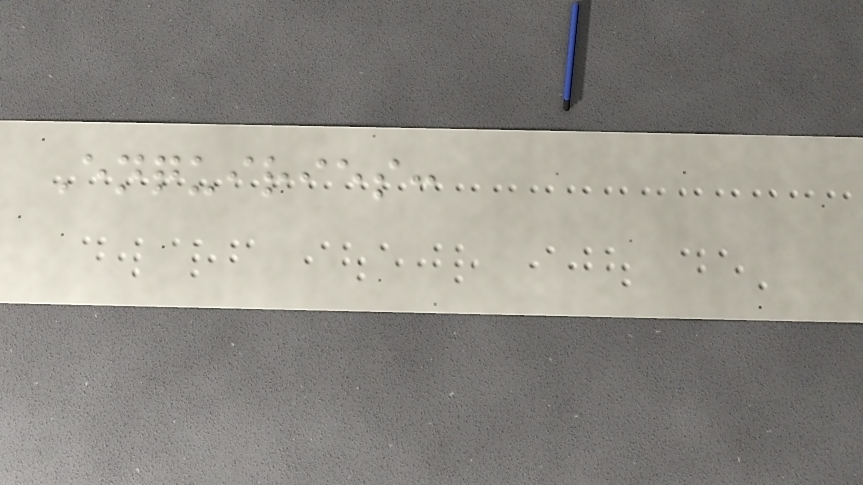Enquiries:
